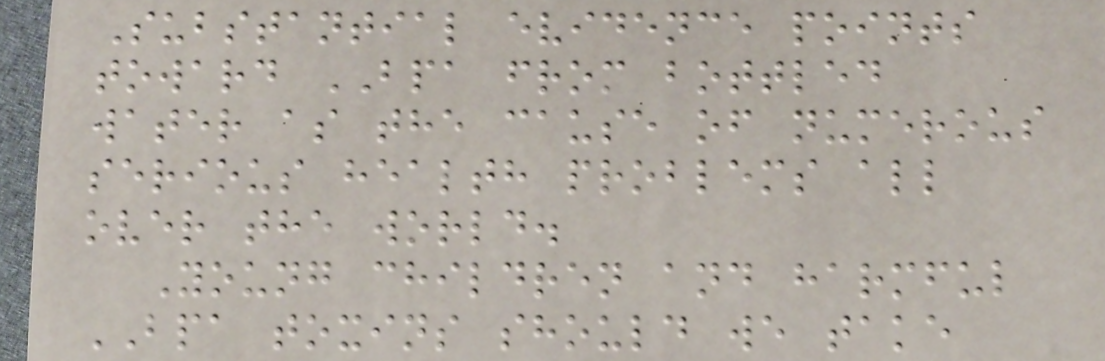Substantial evidence points
toward BPA from bottled
water as the cause of numerous
serious health problems all
over the world.
Young children and harmful
BPA toxins should we take
